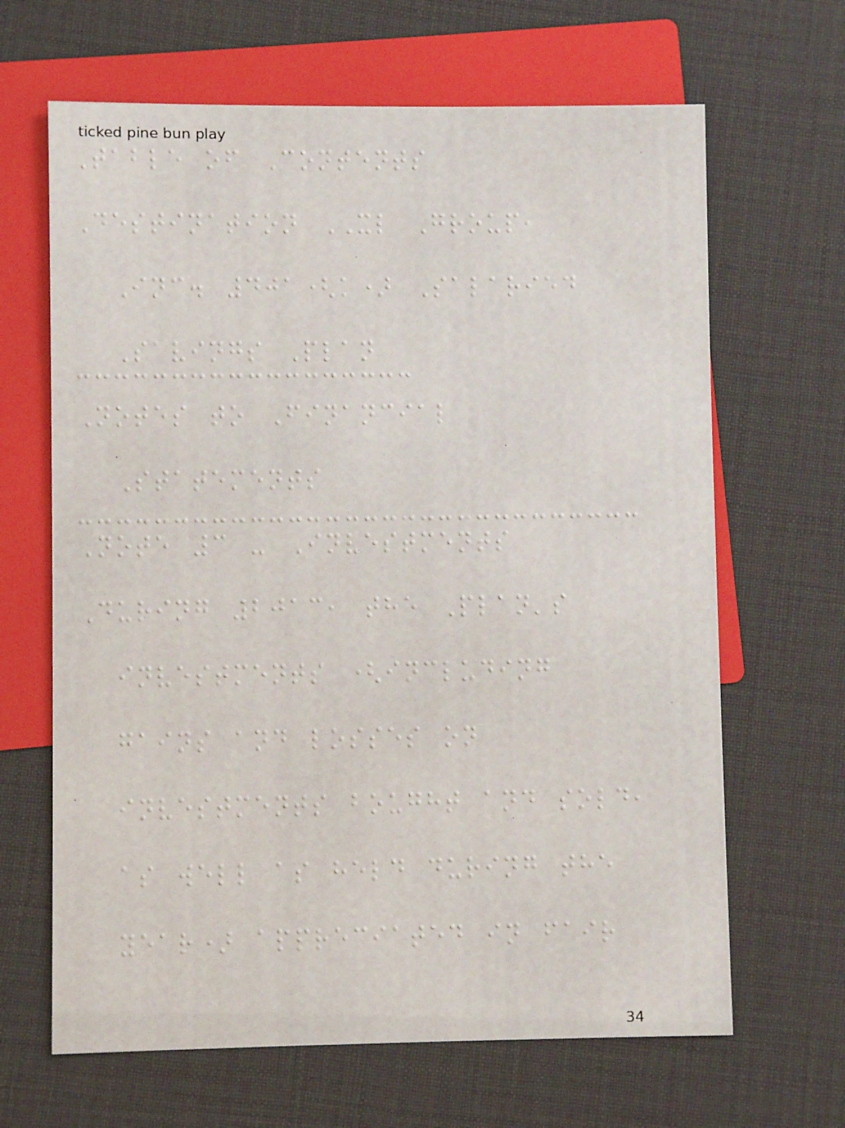Table of Contents
Destination XL Group,
Inc. 401(k) Salaried
Savings Plan
Notes to Financial
Statements
Note 3 - Investments
During 2013, the Plan's
investments (including
gains and losses on
investments bought and sold,
as well as held during the
year) appreciated in fair
